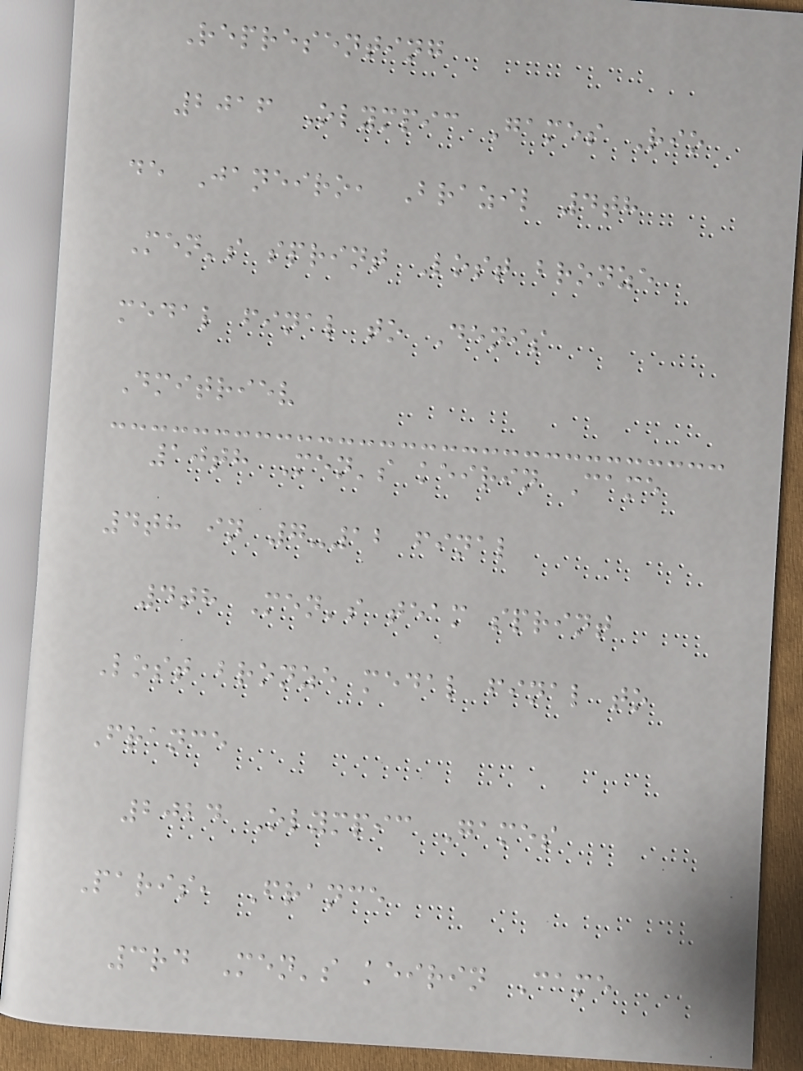Representing
2016 Olympic Games Rio
de Janeiro, Brazil 4th
Men's sprint Lost bronze
medal final to Denis
Dmitriev
10th Men's keirin Came
4th in 7-12 final
4th Men's team sprint
Lost bronze medal final to
France
2024 Olympic Games
Paris, France
3rd Men's keirin Came
